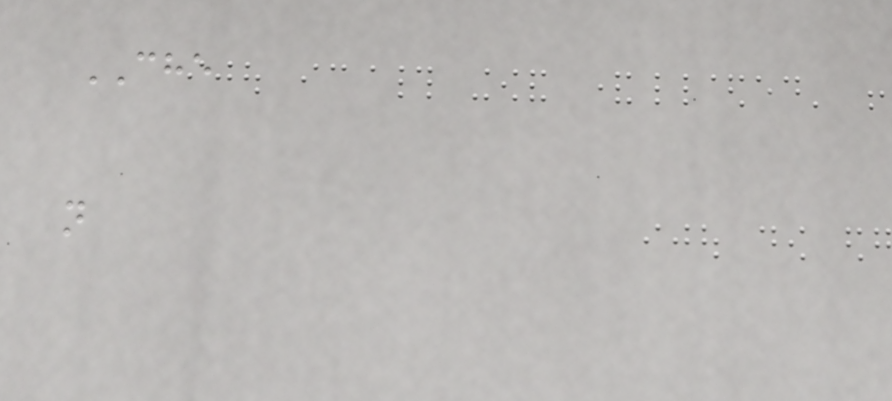CHE
n
